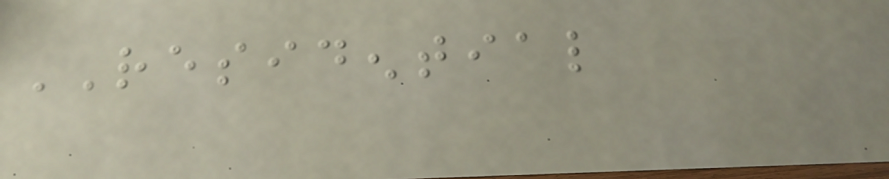RESIDENTIAL
